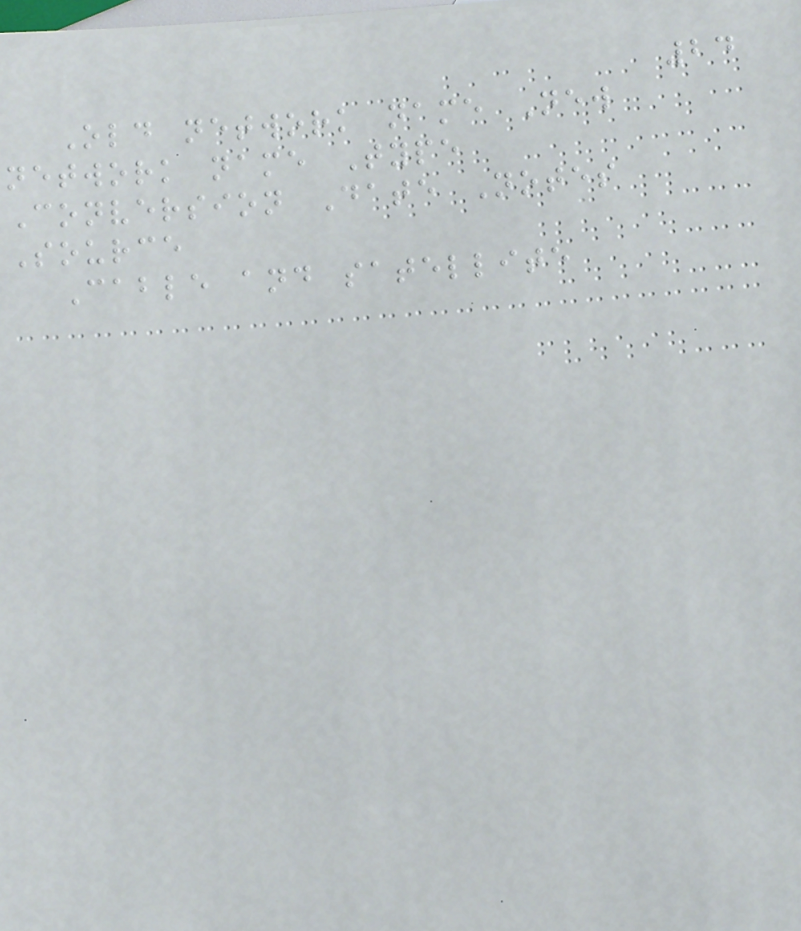24
Old network name New
network name Type
Conversion Date Notes
Source
Cable and satellite
